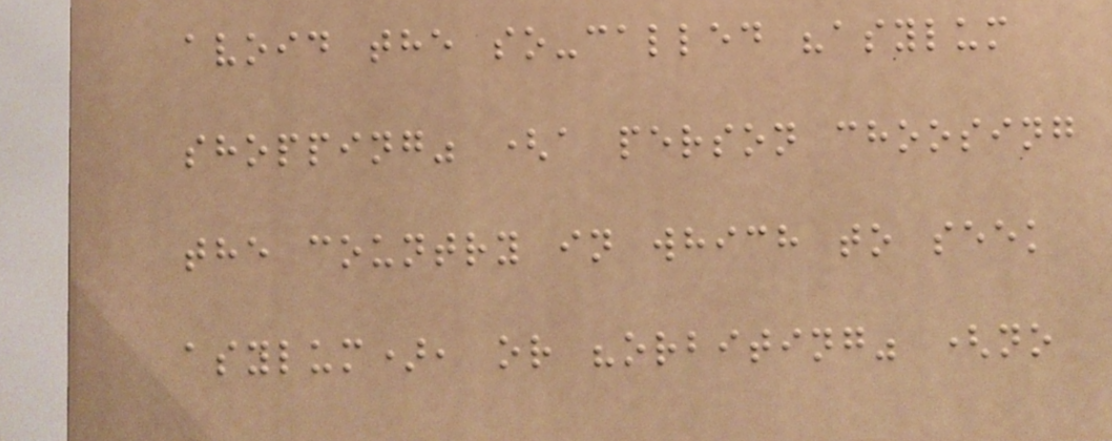avoid the so-called "asylum
shopping" (a person choosing
the country in which to seek
asylum), or "orbiting" (no
